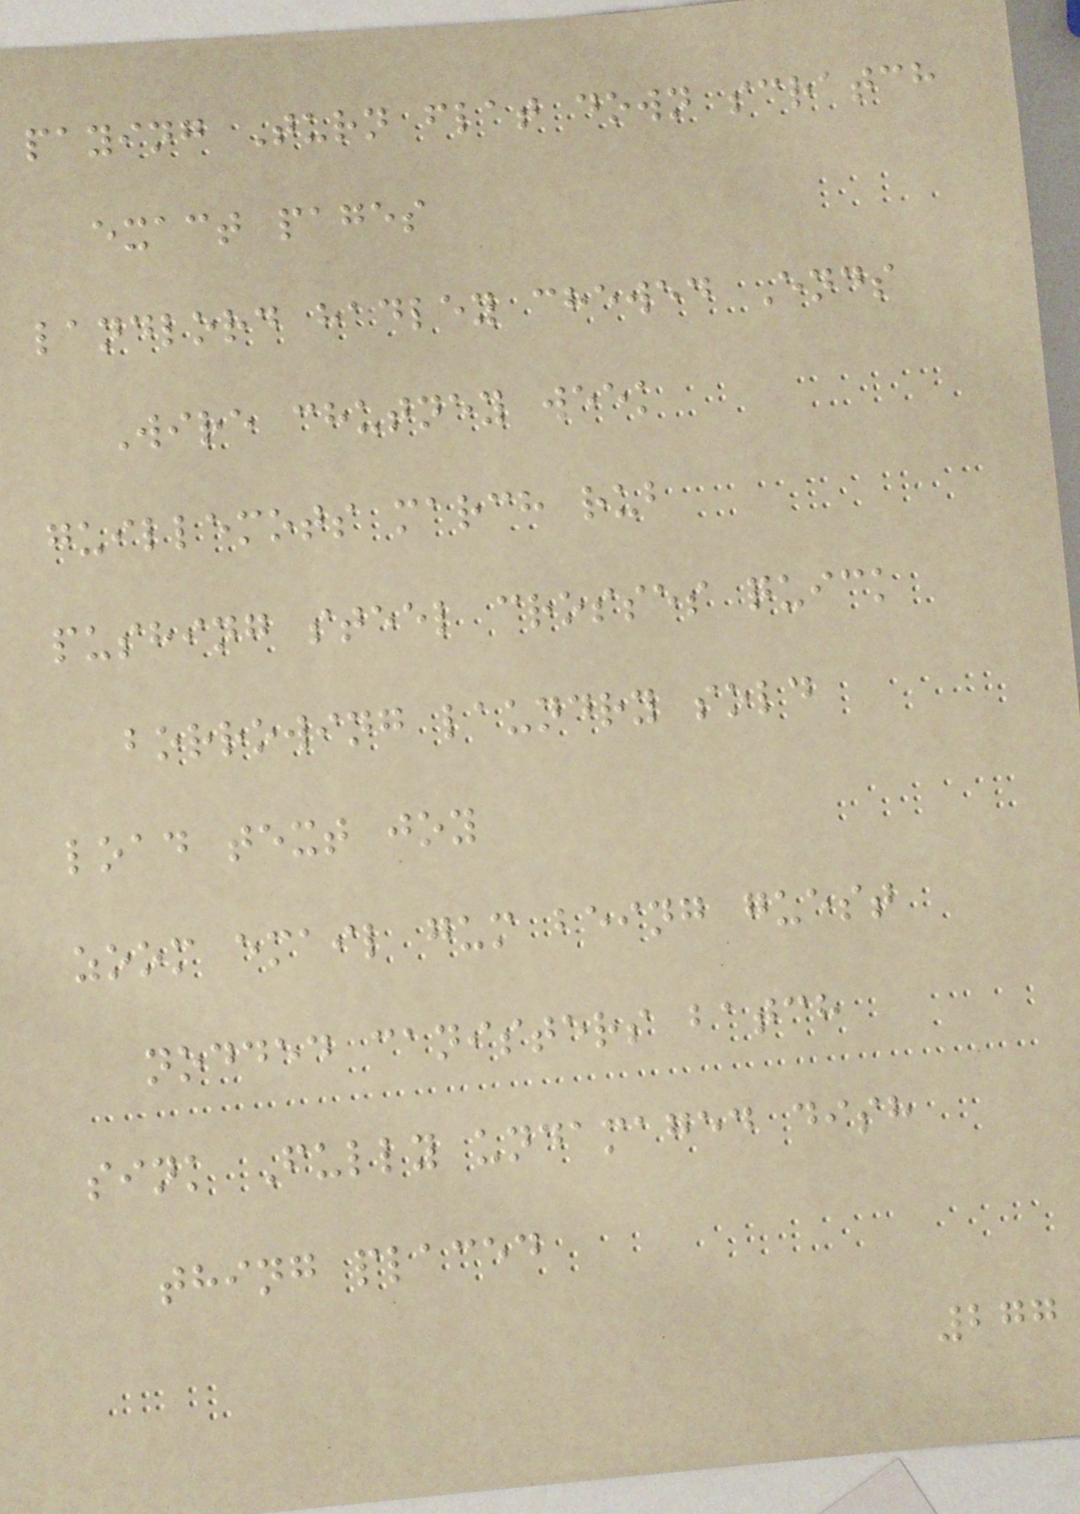paying Turn flat down scratch
exact pages
landlord hadley chewed Ends
Wire chutney week
guillemots march rub
pushing steel crosses quick
borrowing laundry sold
load text joy
zoom email gum being guest
nodded canisters batch
sink Fully undamaged dish
thing placed
277
